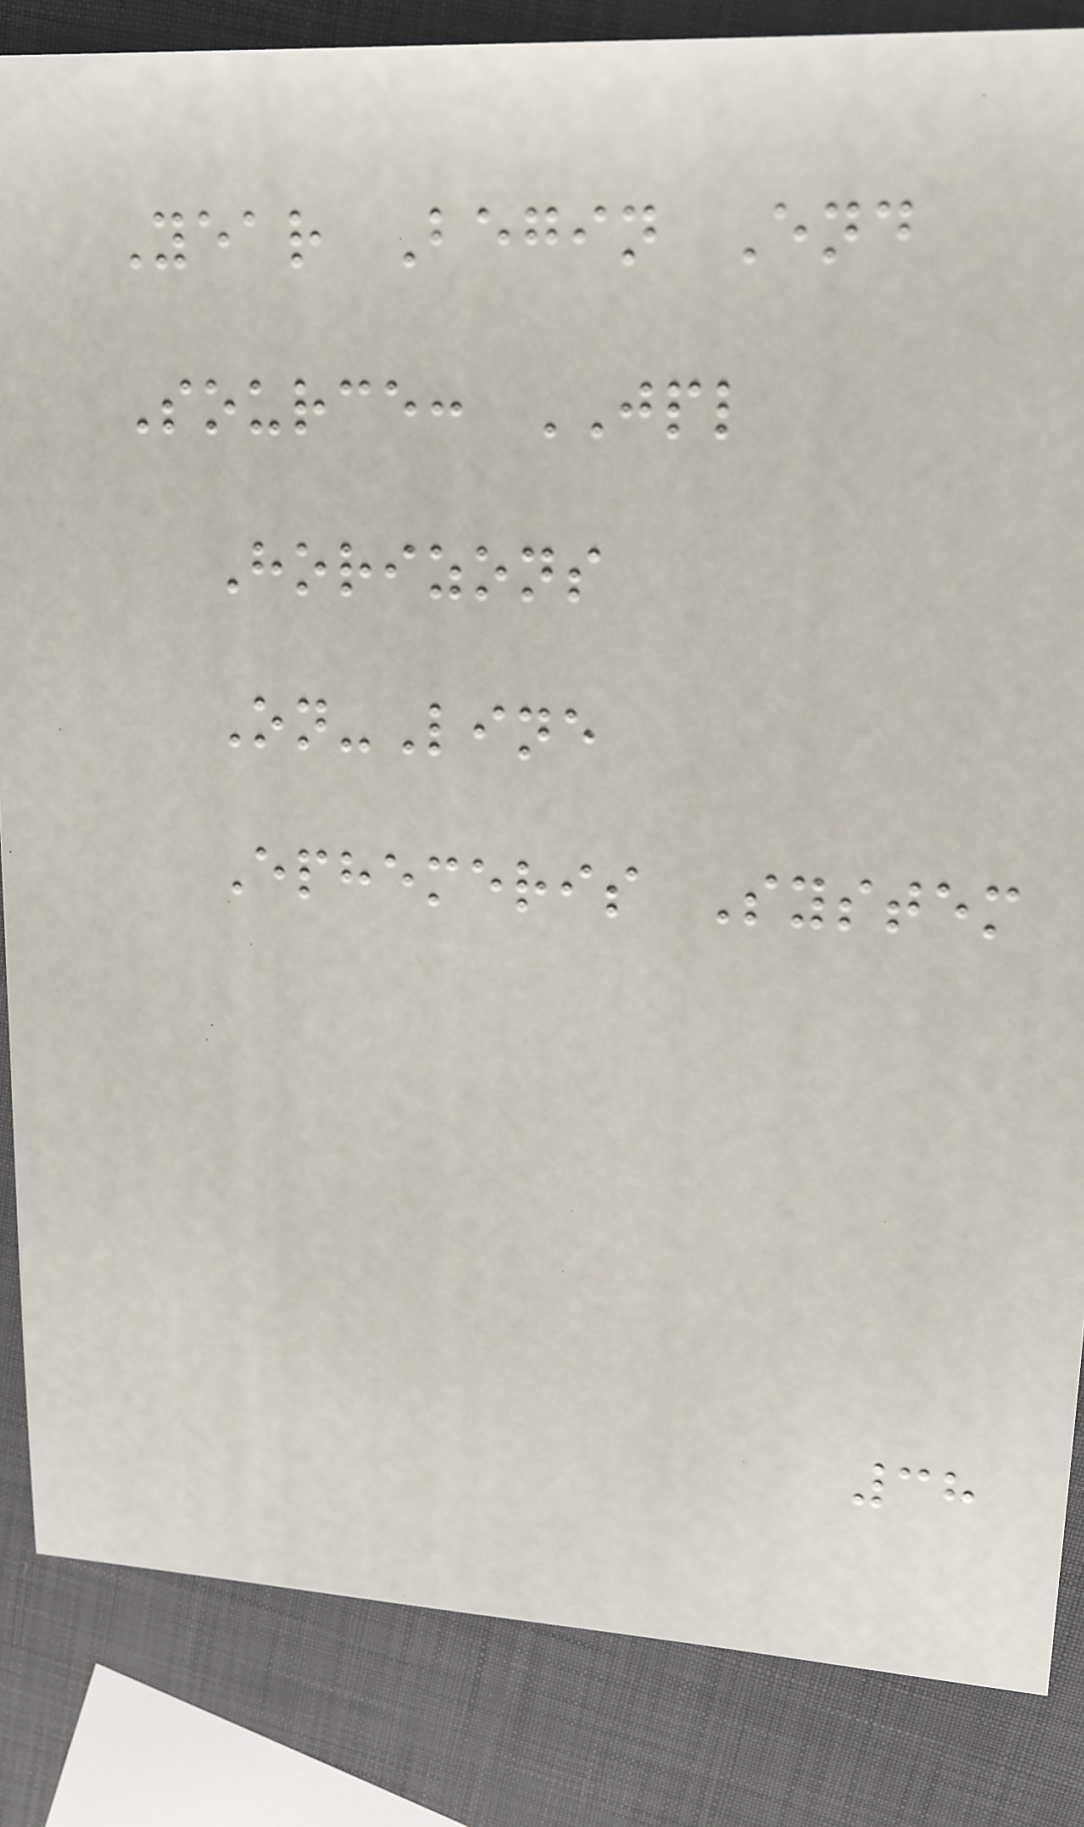Year Begin End
Source: JPL
Horizons
On-Line
Ephemeris System
38
